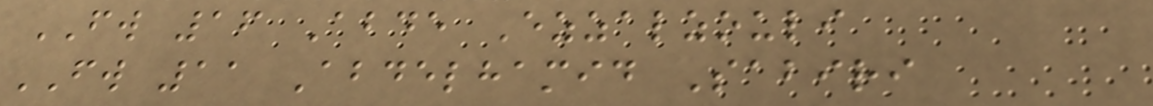FW 16 Abde Ezzalzouli
FW 11 Abdelhamid Sabiri
